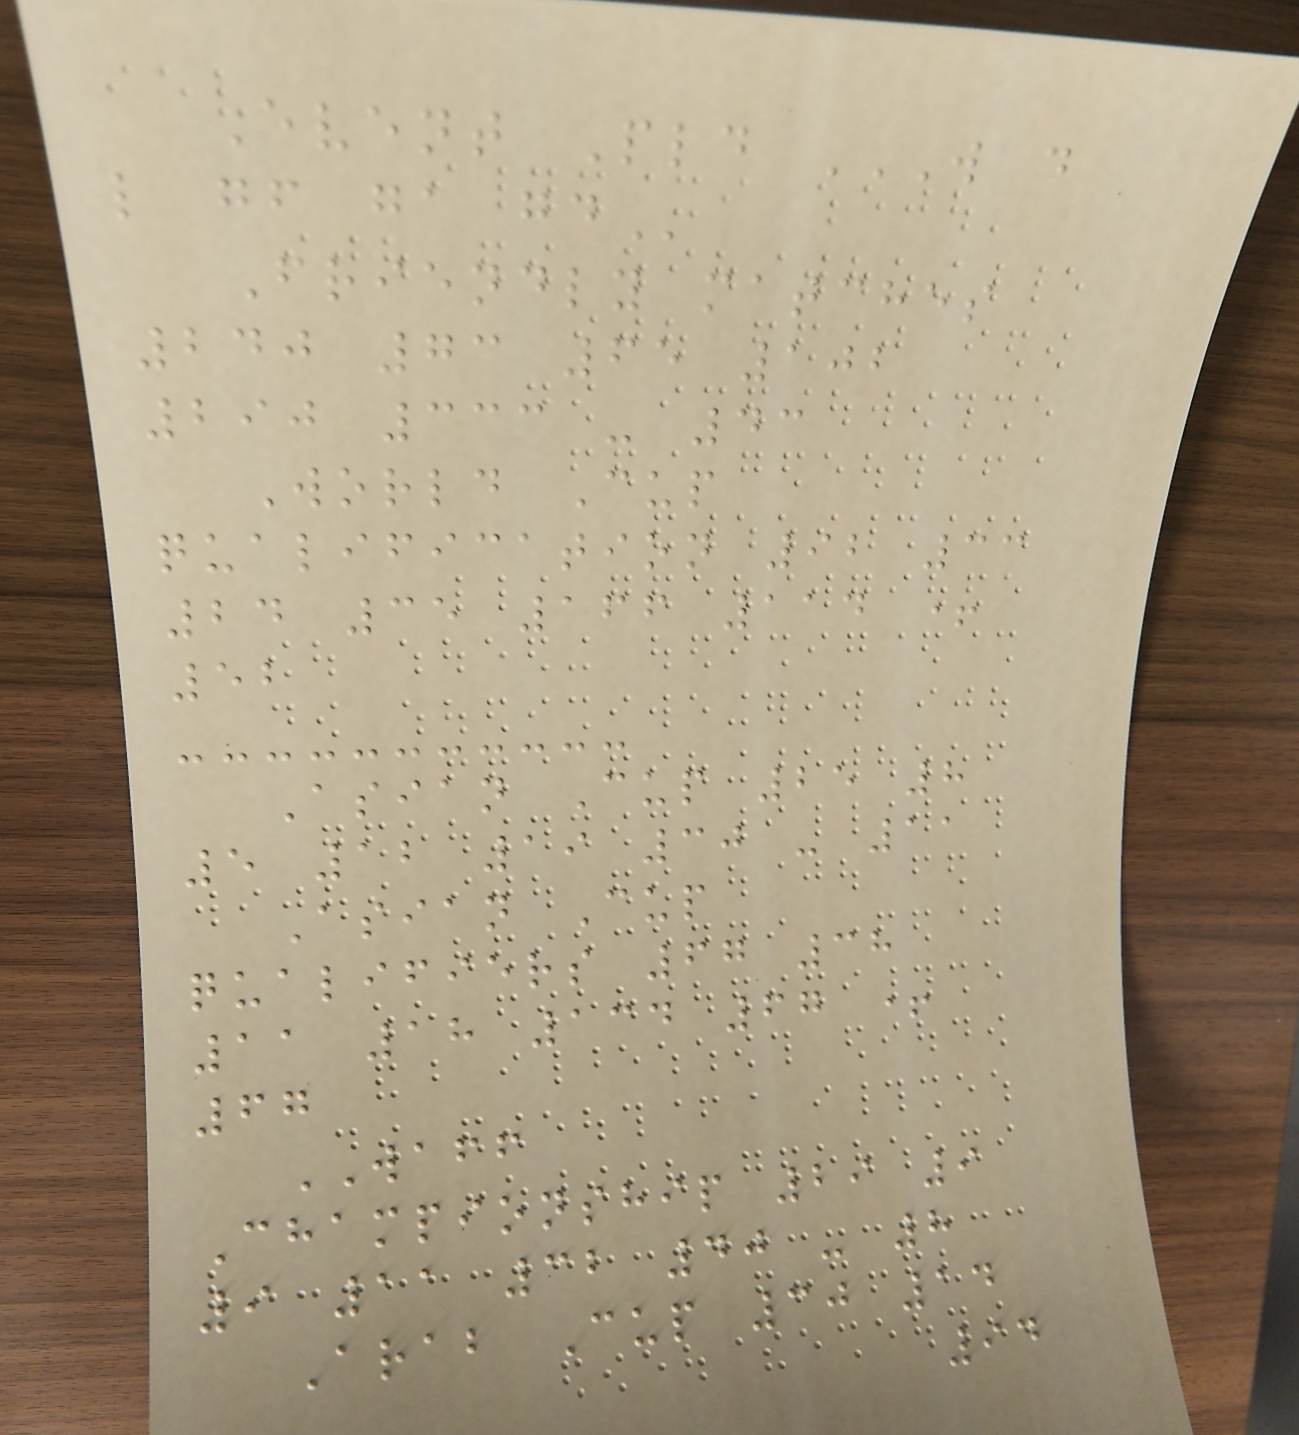Event Pld W D
L GF GA GD
Friendly matches
240 73 65 102
290 333 - 43
World Cup
qualification 92 33
24 35 166 114 +
52
Asian Cup 25 8
5 12 19 30 - 11
Asian Cup
qualifiers 67 38
11 18 134 67 +
67
WAFF
Championship 29 9
9 11 32 40 - 8
Arab Cup 30 14
94
